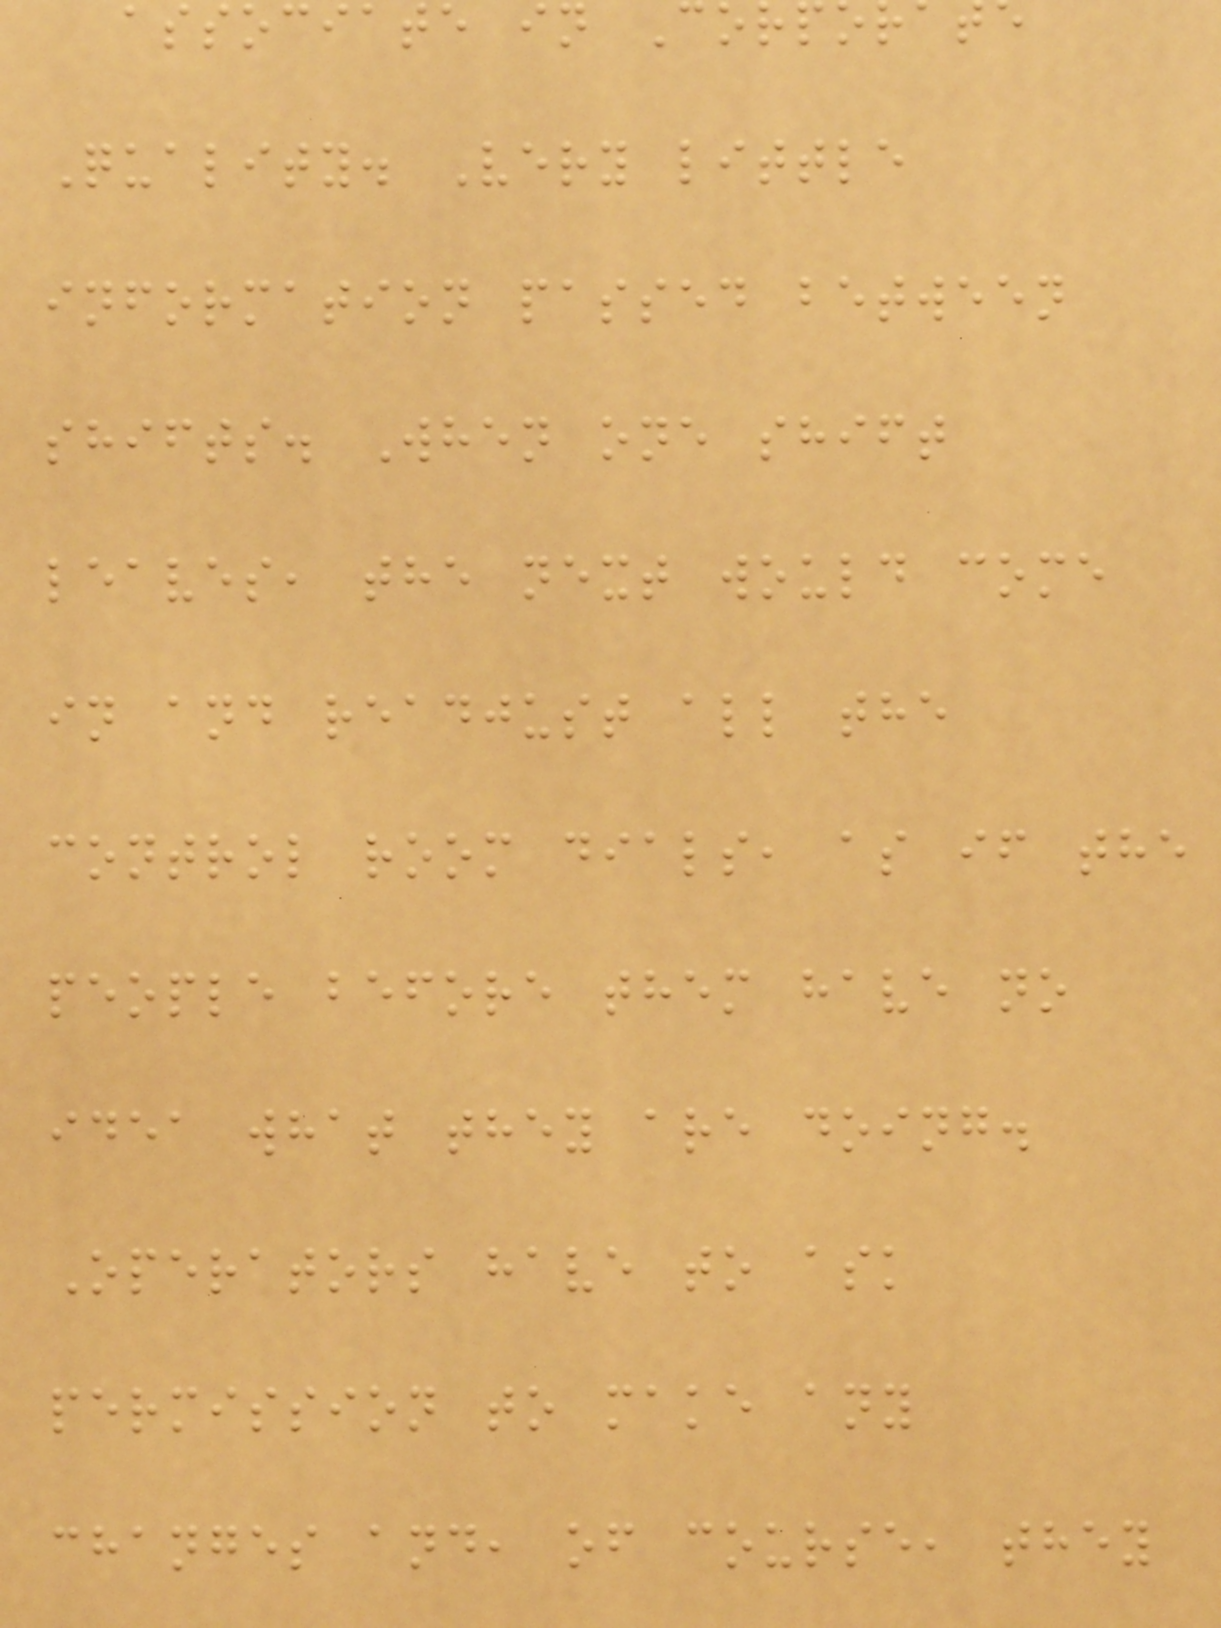associate in Co
Quality. Very little
information passed between
shifts. When one shift
leaves, the next would come
in and readjust all the
control room dials, as if the
people before them have no
idea what they are doing.
Operators have to ask
permission to make any
changes and, of course, they
